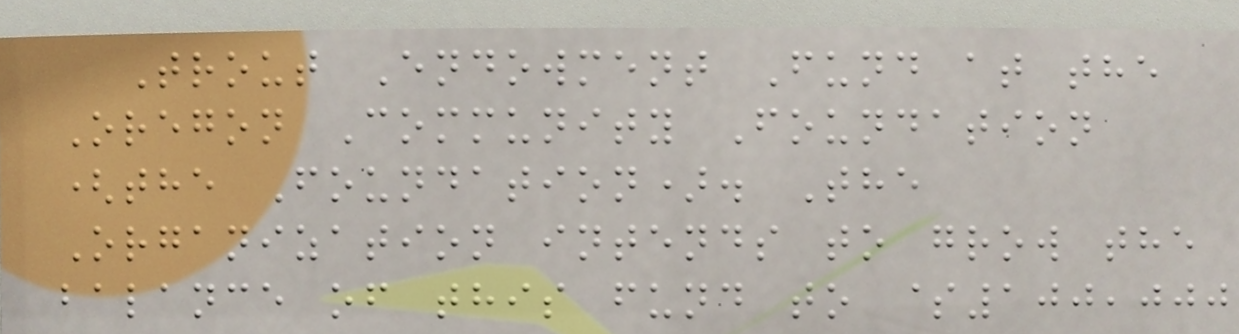Trout Endowment Fund at the
Oregon Community Foundation
(the Foundation). The
Organization intends to grow the
balance of this fund to $100,000
